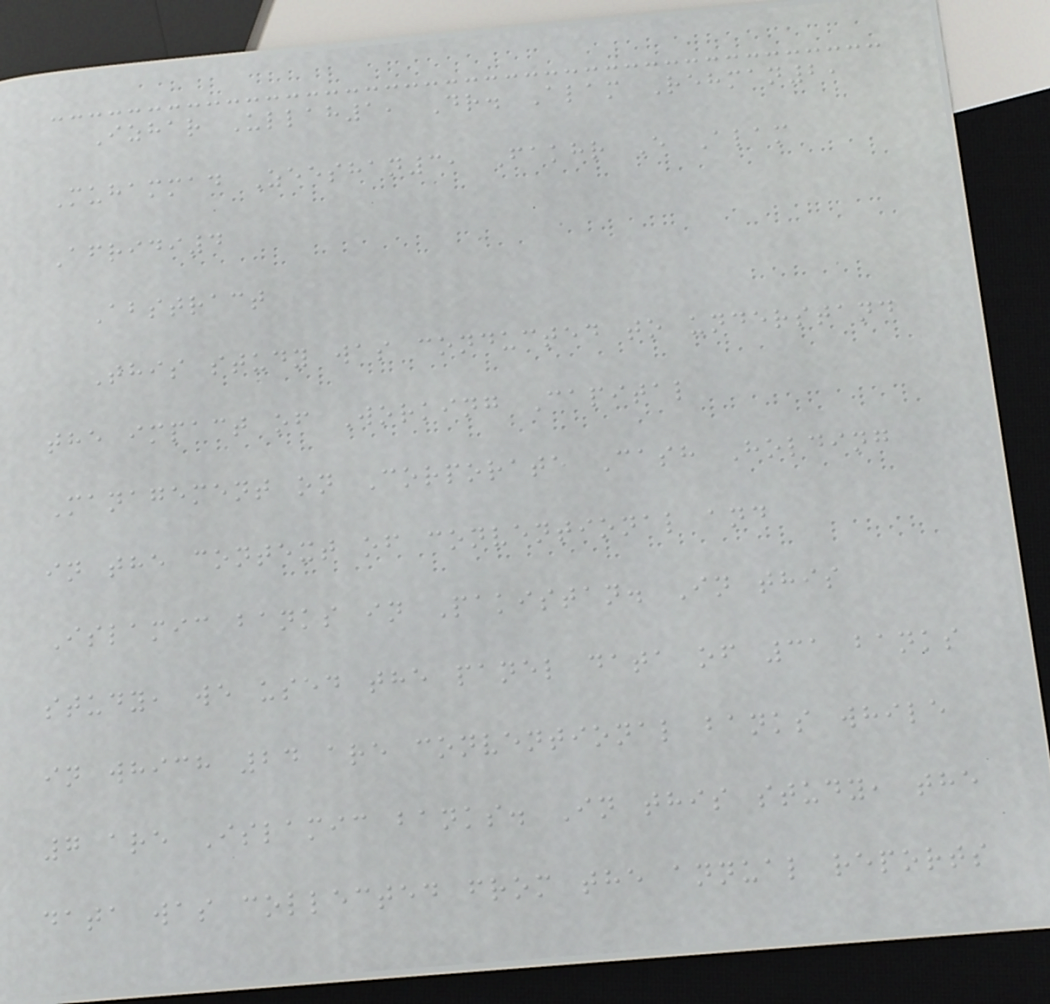Izhar Ullah1, Dr. Alam Rehman2,
Muhammad Zeeshan3, Fakhr E Alam
Afridi4
Abstract
This study was conducted to understand
the impact of Working Capital
Management on Corporate Cash Holding
in the context of conventional and
Islamic banks in Pakistan. In this
study, we used the panel data of 31 banks
in which 24 are conventional banks while
7 are Islamic banks. In this study, the
data was collected from the annual reports
